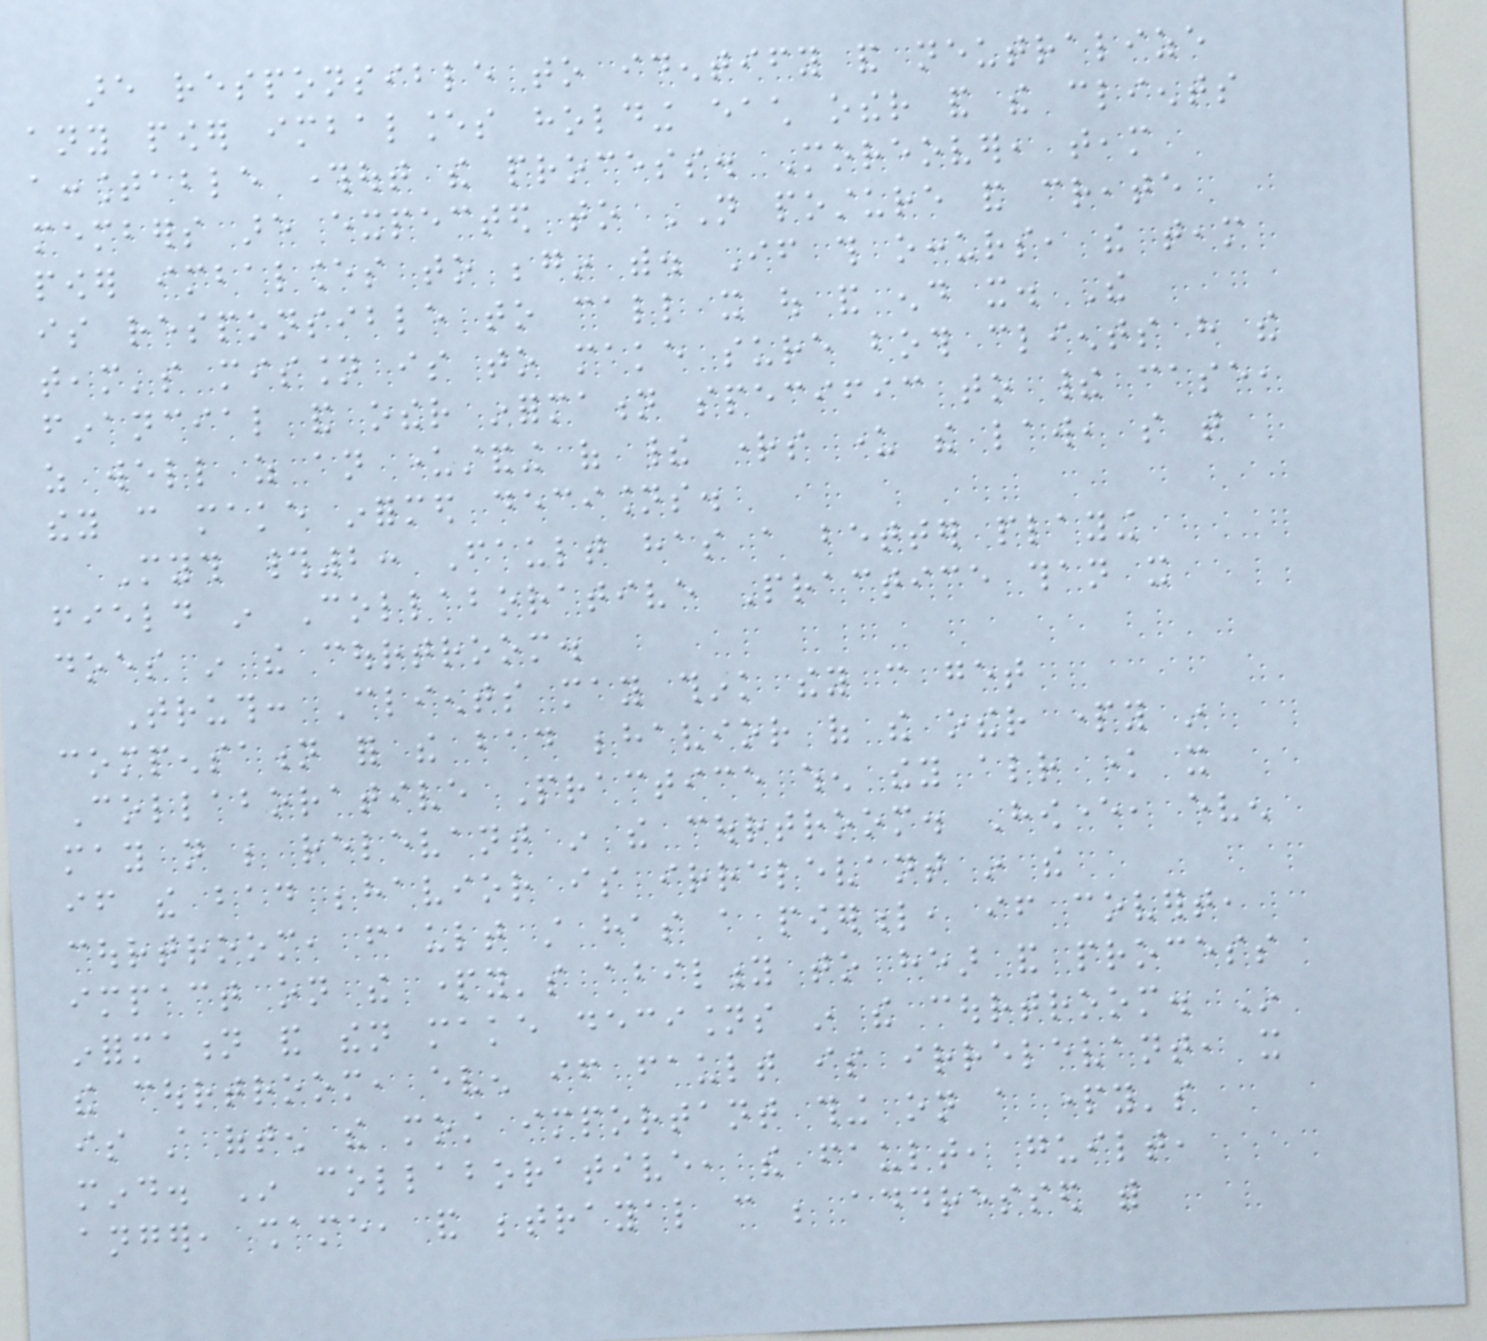are responsible to identify and neutralize
any power imbalances holding each other and the clients
accountable throughout the process. Moreover, team
members are expected to NOT posture and create
power imbalances to begin with. If this occurs, the team
is responsible to call it out and end it. The
team's mission is to make sure both clients have the
financial and other information specific to their case,
as well as an understanding of their rights under the law, so that
they can make informed decisions.
Myth #2: Fault has a better playing
field in Collaborative Practice than it
does in the courtroom.
Truth: Clients may think they can get
compensation for the bad behavior of the other party in
Collaborative Practice when they already know it
may not be relevant in the courtroom. However, even
if the bad behavior is irrelevant in the
courtroom, fault still has a powerful, if covert,
impact on the party's ability to hear and process
information and then make decisions in the courtroom. In
the courtroom, even if fault is irrelevant, it
is still often the most important thing on a party's
mind. In collaborative, the fault, guilt,
anger, shame, and betrayal can be addressed with
